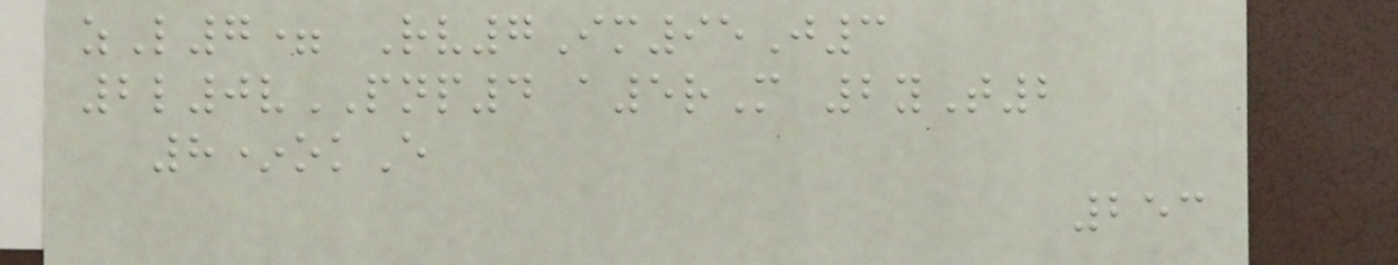zL7= Rv7Im95J3
2l0vPNP4 a5rM 2yT2
8*okE
253
